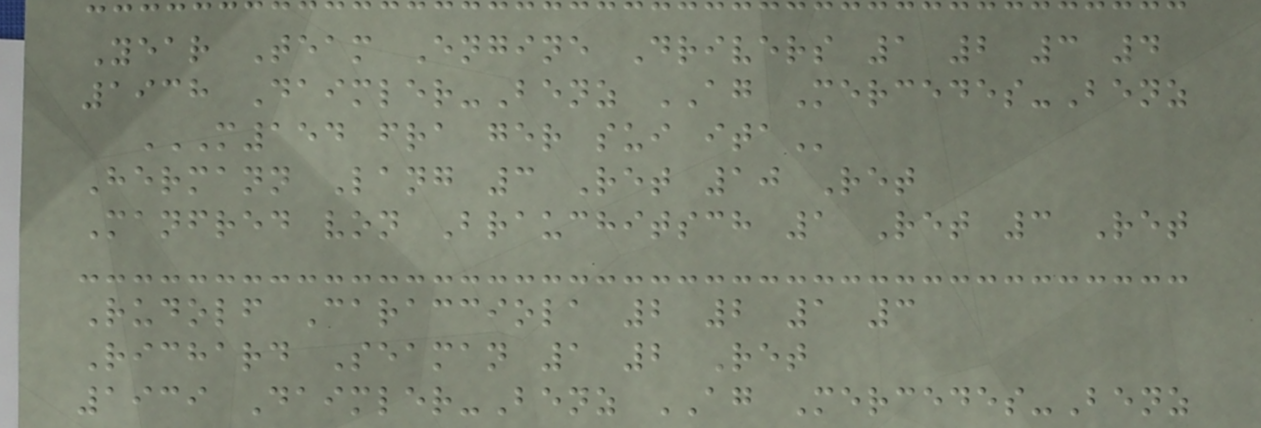Year Team Engine Drivers 1 2 3 4
1938 Daimler-Benz AG Mercedes-Benz
M154 FRA GER SUI ITA
Hermann Lang 3 Ret 10 Ret
Manfred von Brauchitsch 1 Ret 3 Ret
Rudolf Caracciola 2 2 1 3
Richard Seaman 1 2 Ret
1939 Daimler-Benz AG Mercedes-Benz
